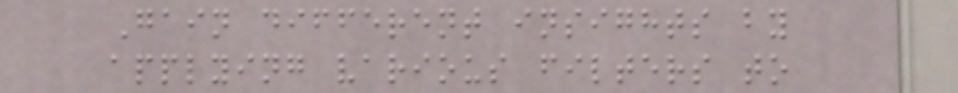Gain different insights by
applying various filters to
